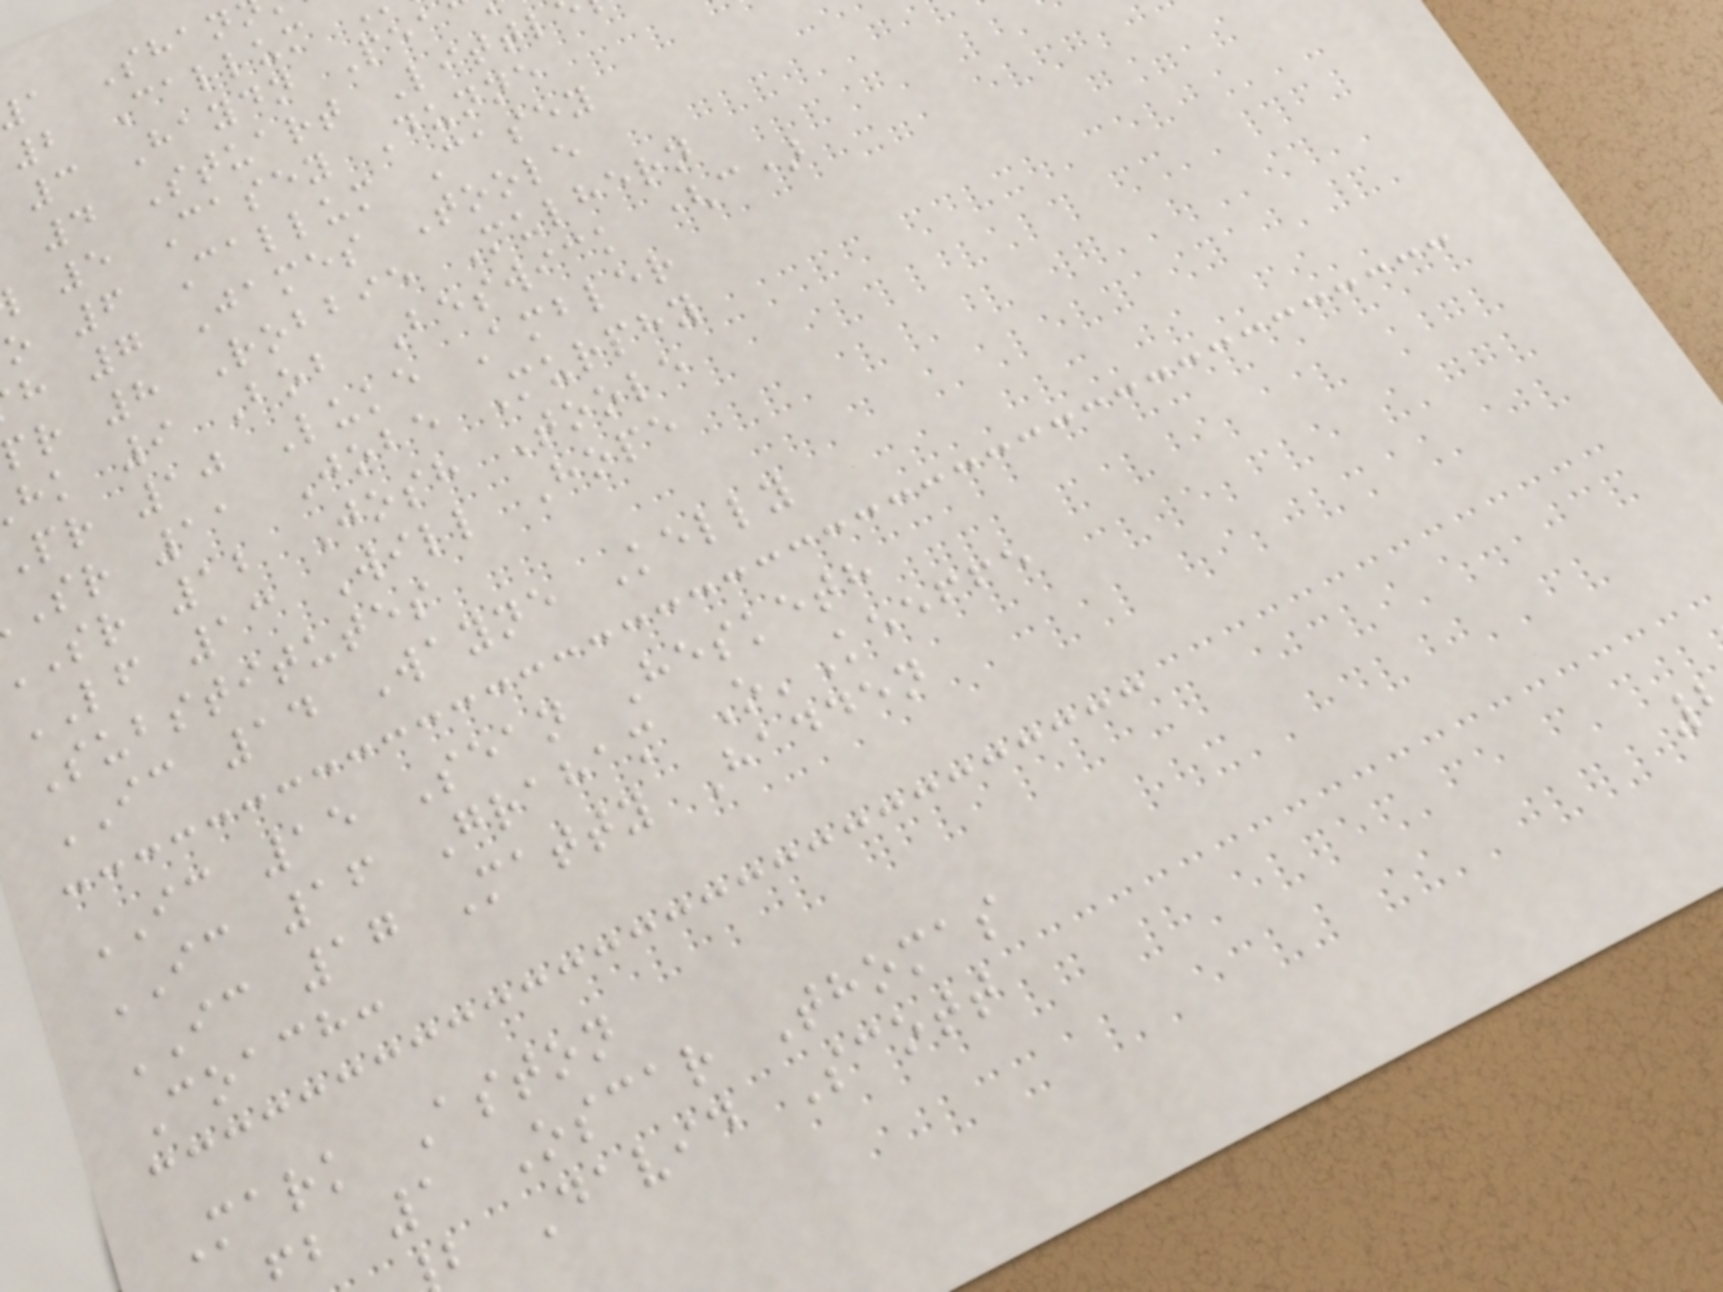a Shan
2 Callum
3 Haydn Pea
4 Stuart Littl
5 Casey Dunne
o 6 Callum Casey
h 7 James Toole
pr 8 Robbie Mulhern
hk 9 Bob Beswick (c)
pr 10 Luke Ambler
sr 11 Jobe Murphy
sr 12 Josh Toole
LF 13 Will Hope
Substitutes
IC 14 Wayne Kelly
IC 15 Sean Hesketh
IC 16 Graham O'Keeffe
IC 17 Matty Hadden
Coach:
Mark Aston
b 1 Oscar Thomas
b David Scott
